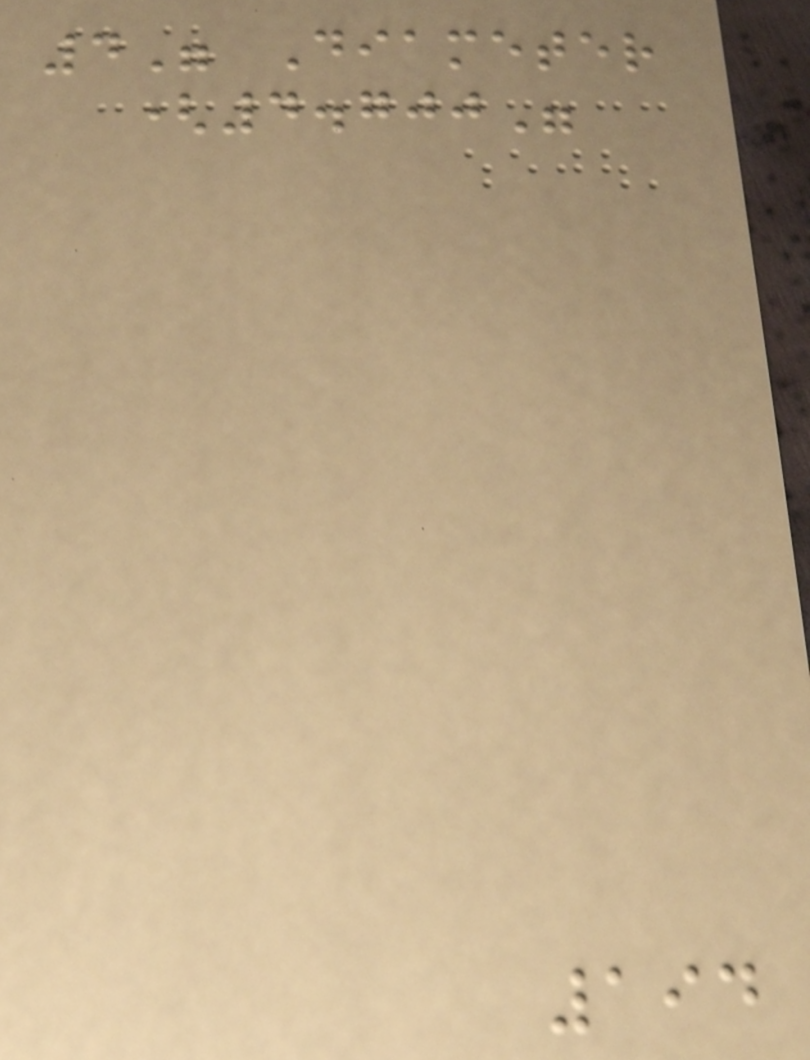4" Diameter
(4.700"
194
